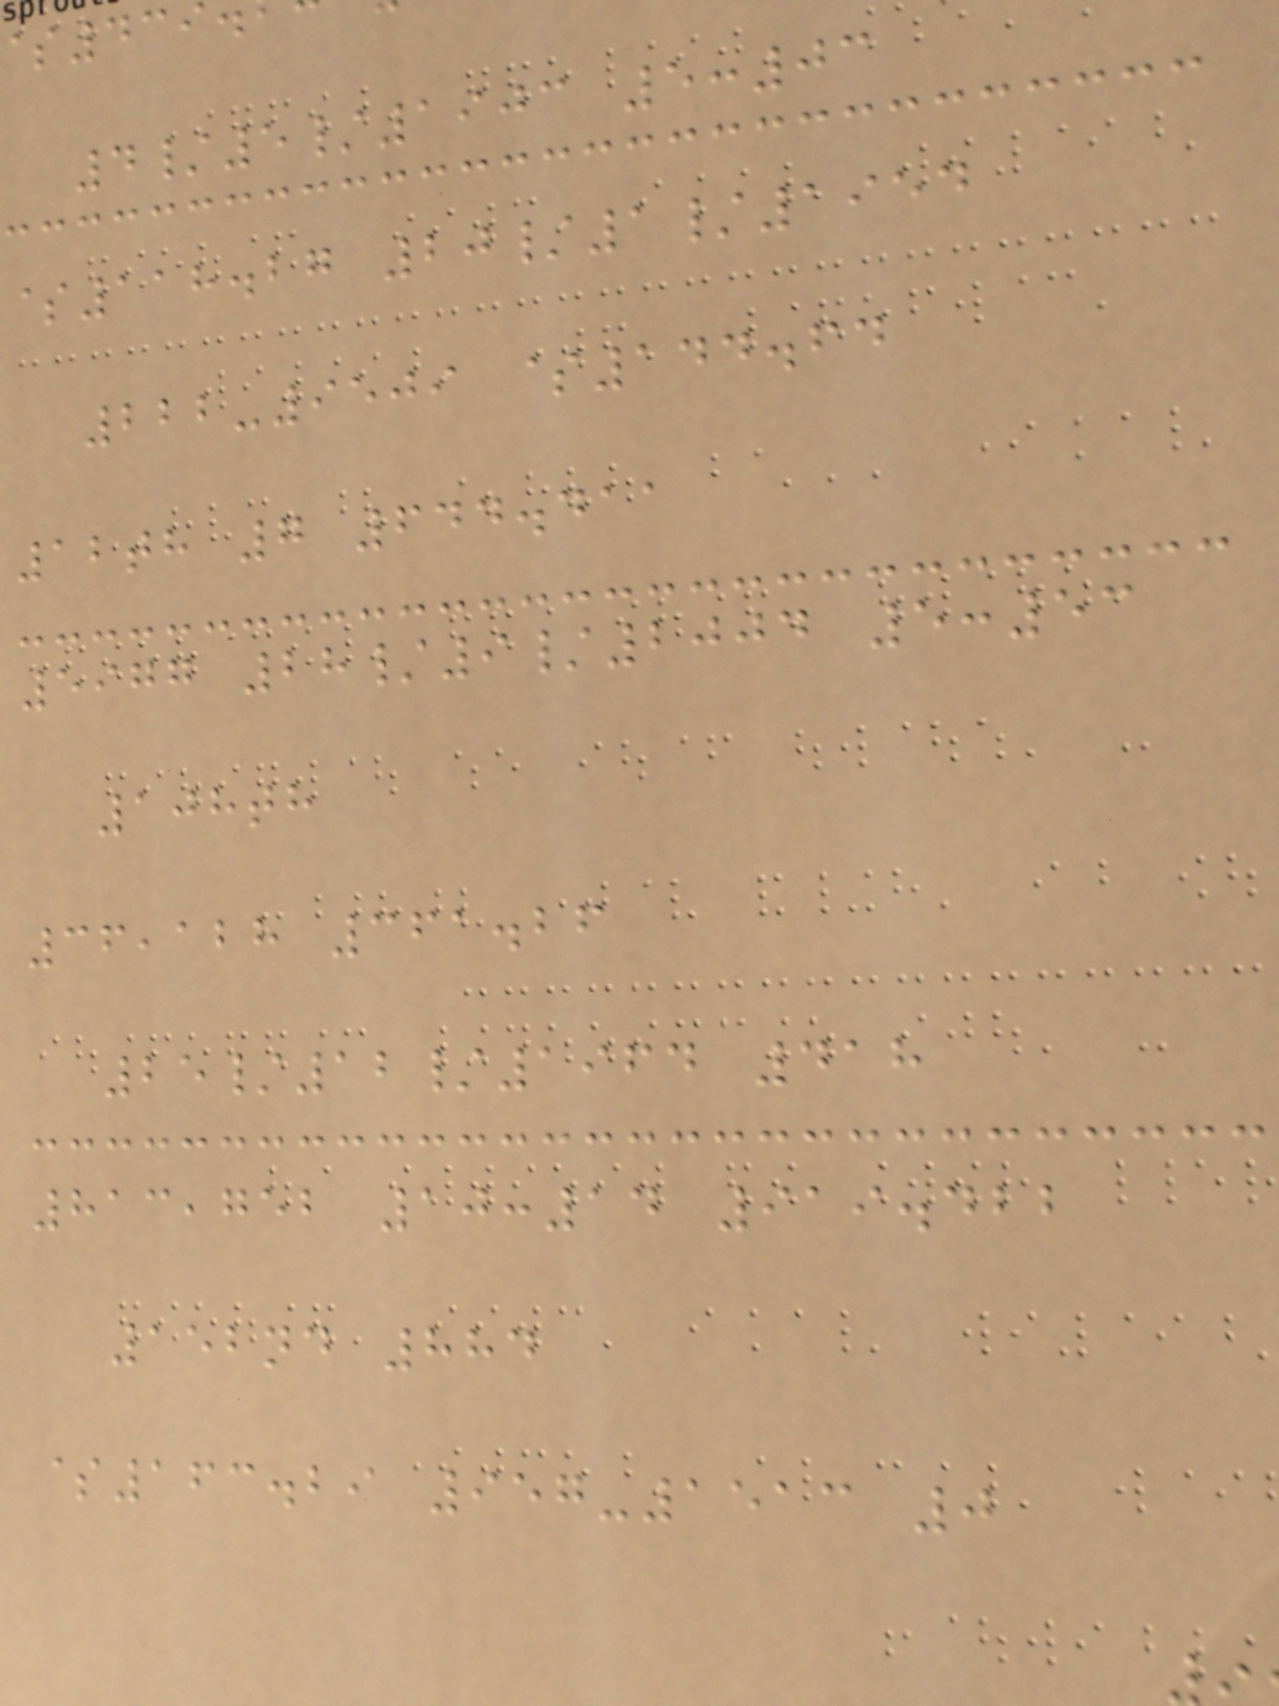4/5/1903 5:03
$118.27 20/1/1954
222-9509 $144.64
12th 7 644.411
5977 28/9/2004 5:53
108th
36,128 361.26
25/12/1964 418
813,752 10:14 919.422
152nd 884
$163.29 957-1513 0
